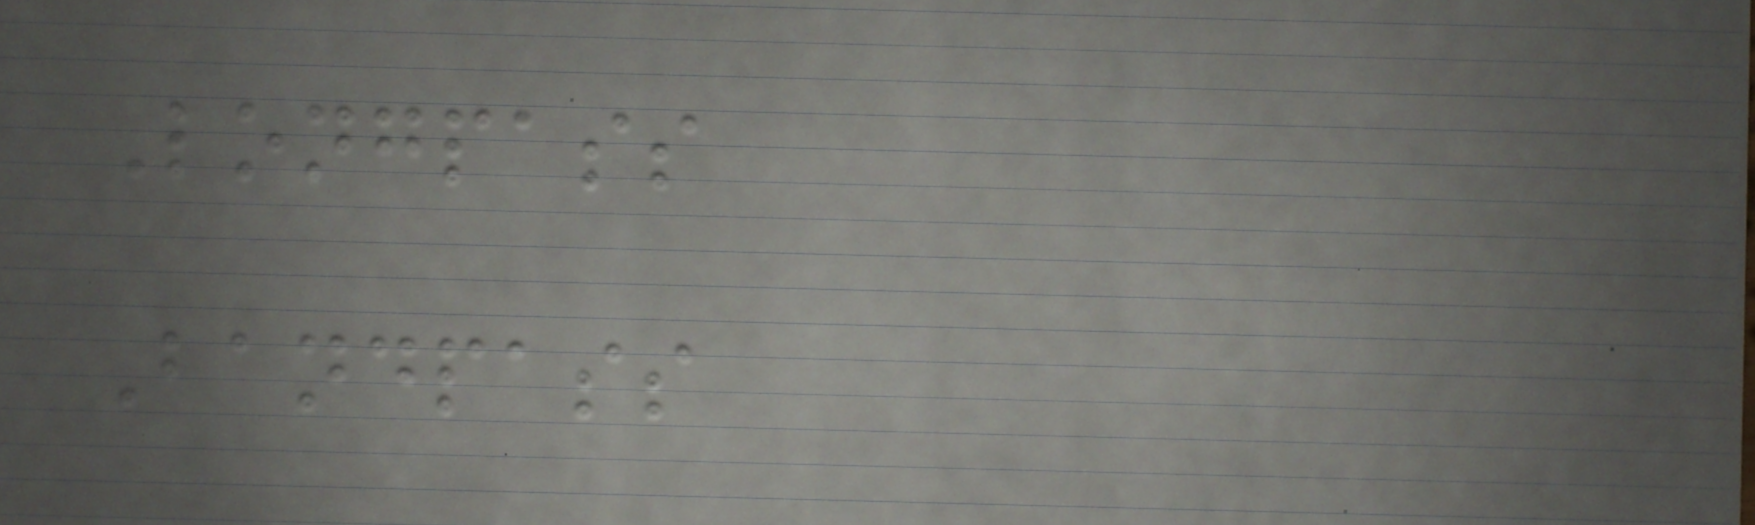Longpass
Bandpass
